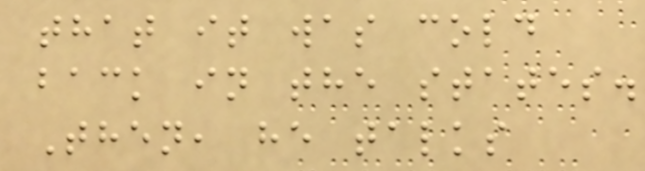that it was cold
back in the states.
Then, he talks
